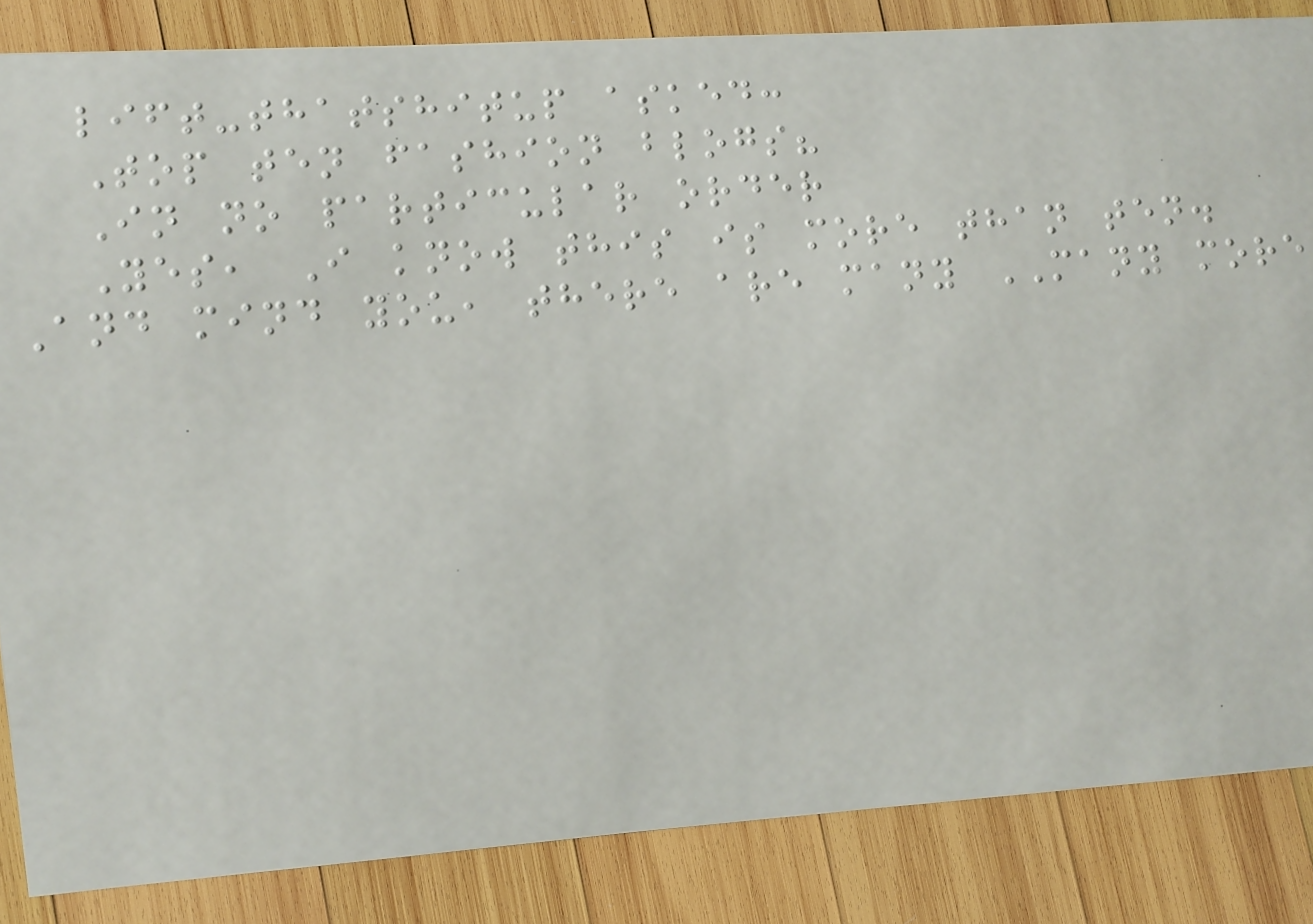lift-thatshitup asked:
Top ten fashion blogs?
In no particular order
Yes, I know this is more than ten.
And mind you, there are many MANY more
